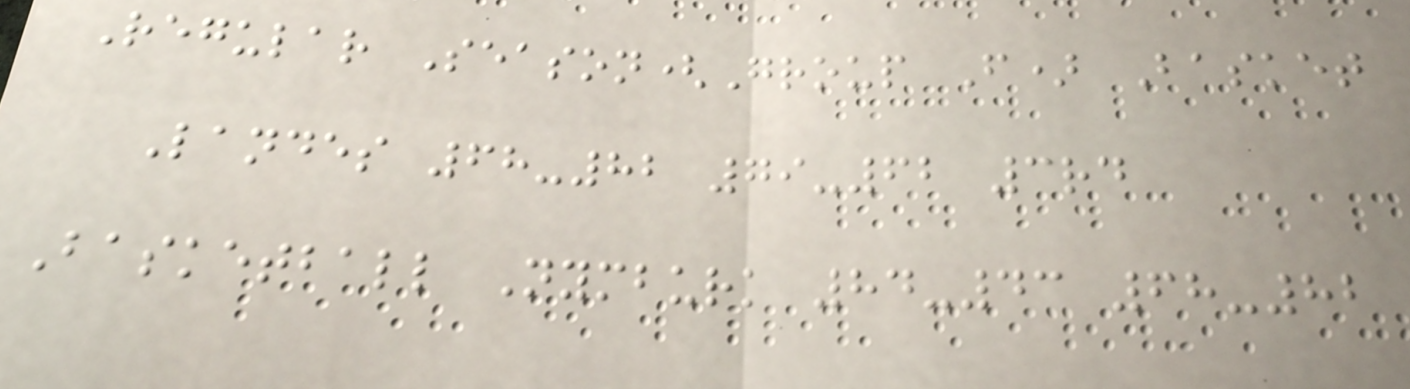Regular Season(Group F) Basket
Landes 68-82 79-62 3rd
Basketball Nymburk 84-43 68-82
